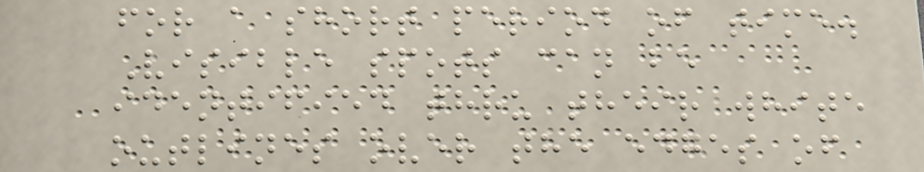for a short period of time.
Visible spots can be
identified thru their white
outlines over the edges of
